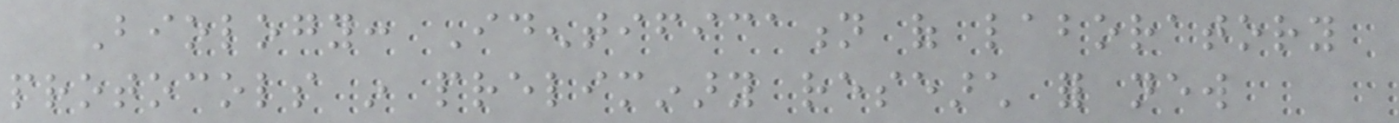Biology: Identification of laboratory
protocols in preliminary research for new
